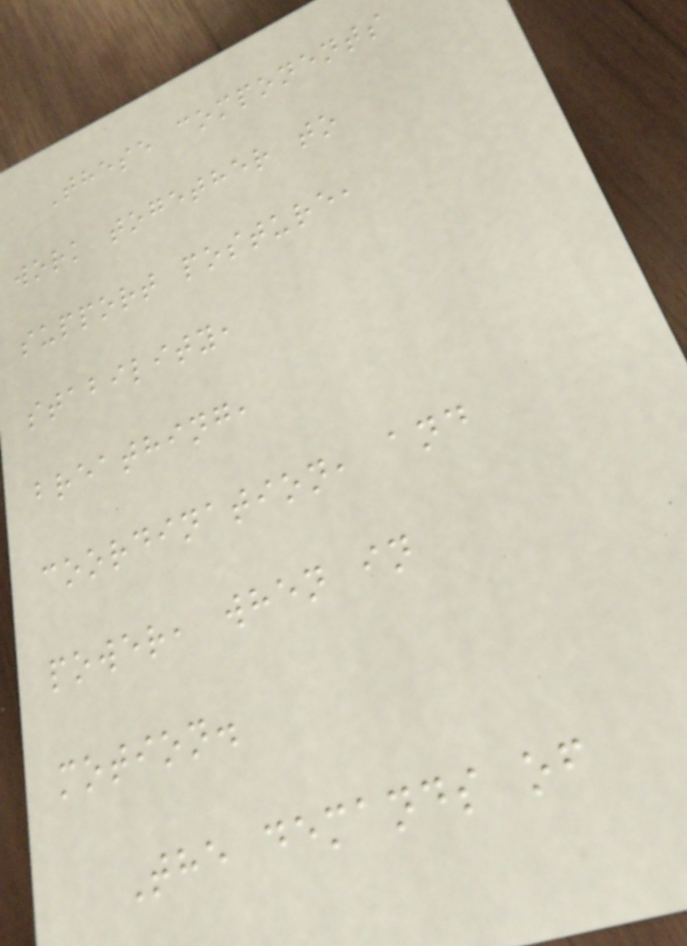These components
work together to
support posture,
stability,
breathing,
coordination, and
power, when in
motion.
The demands of
